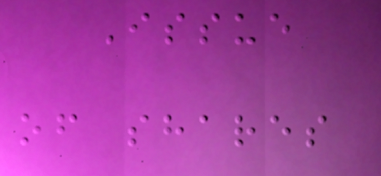Issue
of shares
